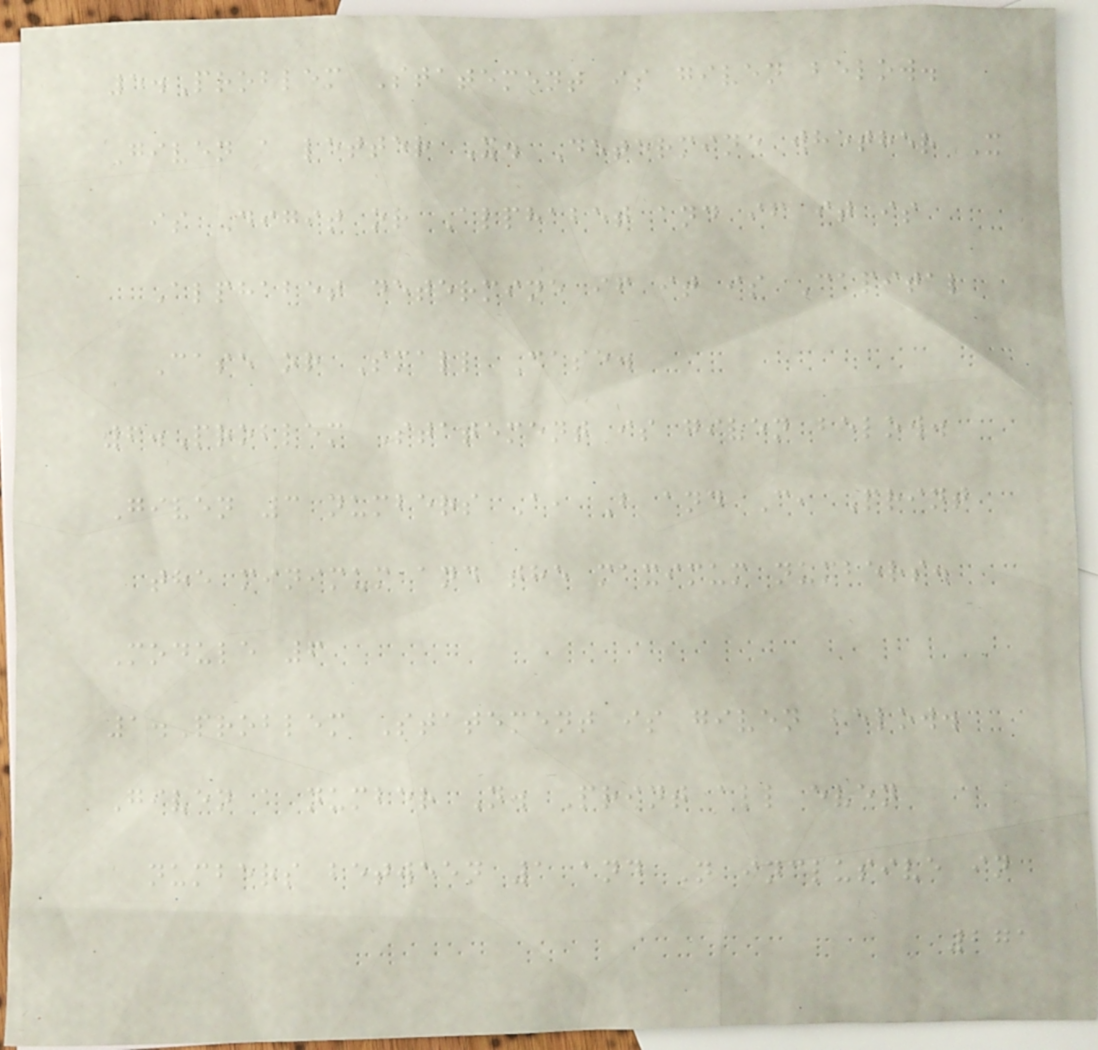5.Problem Statement is given below.
Given a letter X. Determine whether X
is Digit or Alphabet and if it is
Alphabet determine if it is Capital
Case or Small Case.
6.Problem Statement is given below.
Given 3 numbers A, B and C, Print
the minimum and the maximum numbers.
Module 6
1.Problem Statement is given below.
Given a number N. Print all even
numbers between 1 and N inclusive in
271
